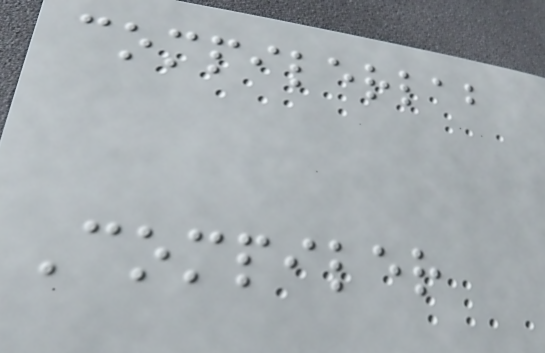compilerlab
Compiler
